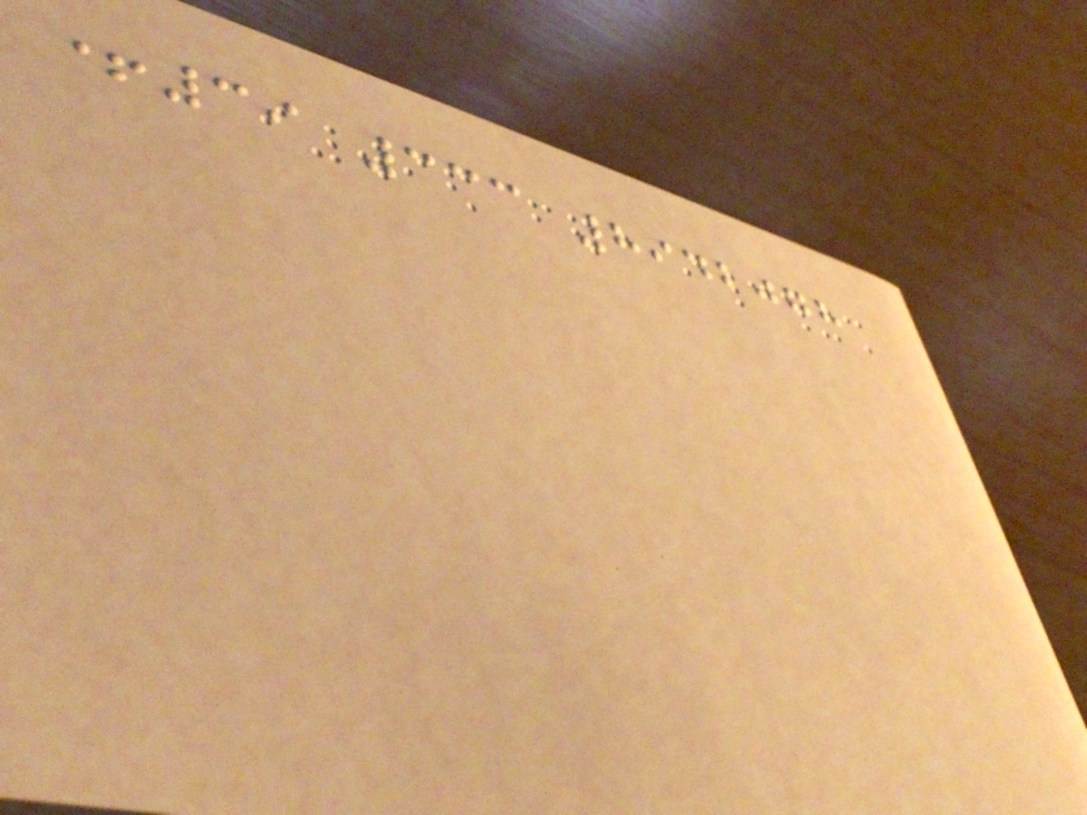+39 333 8942078
